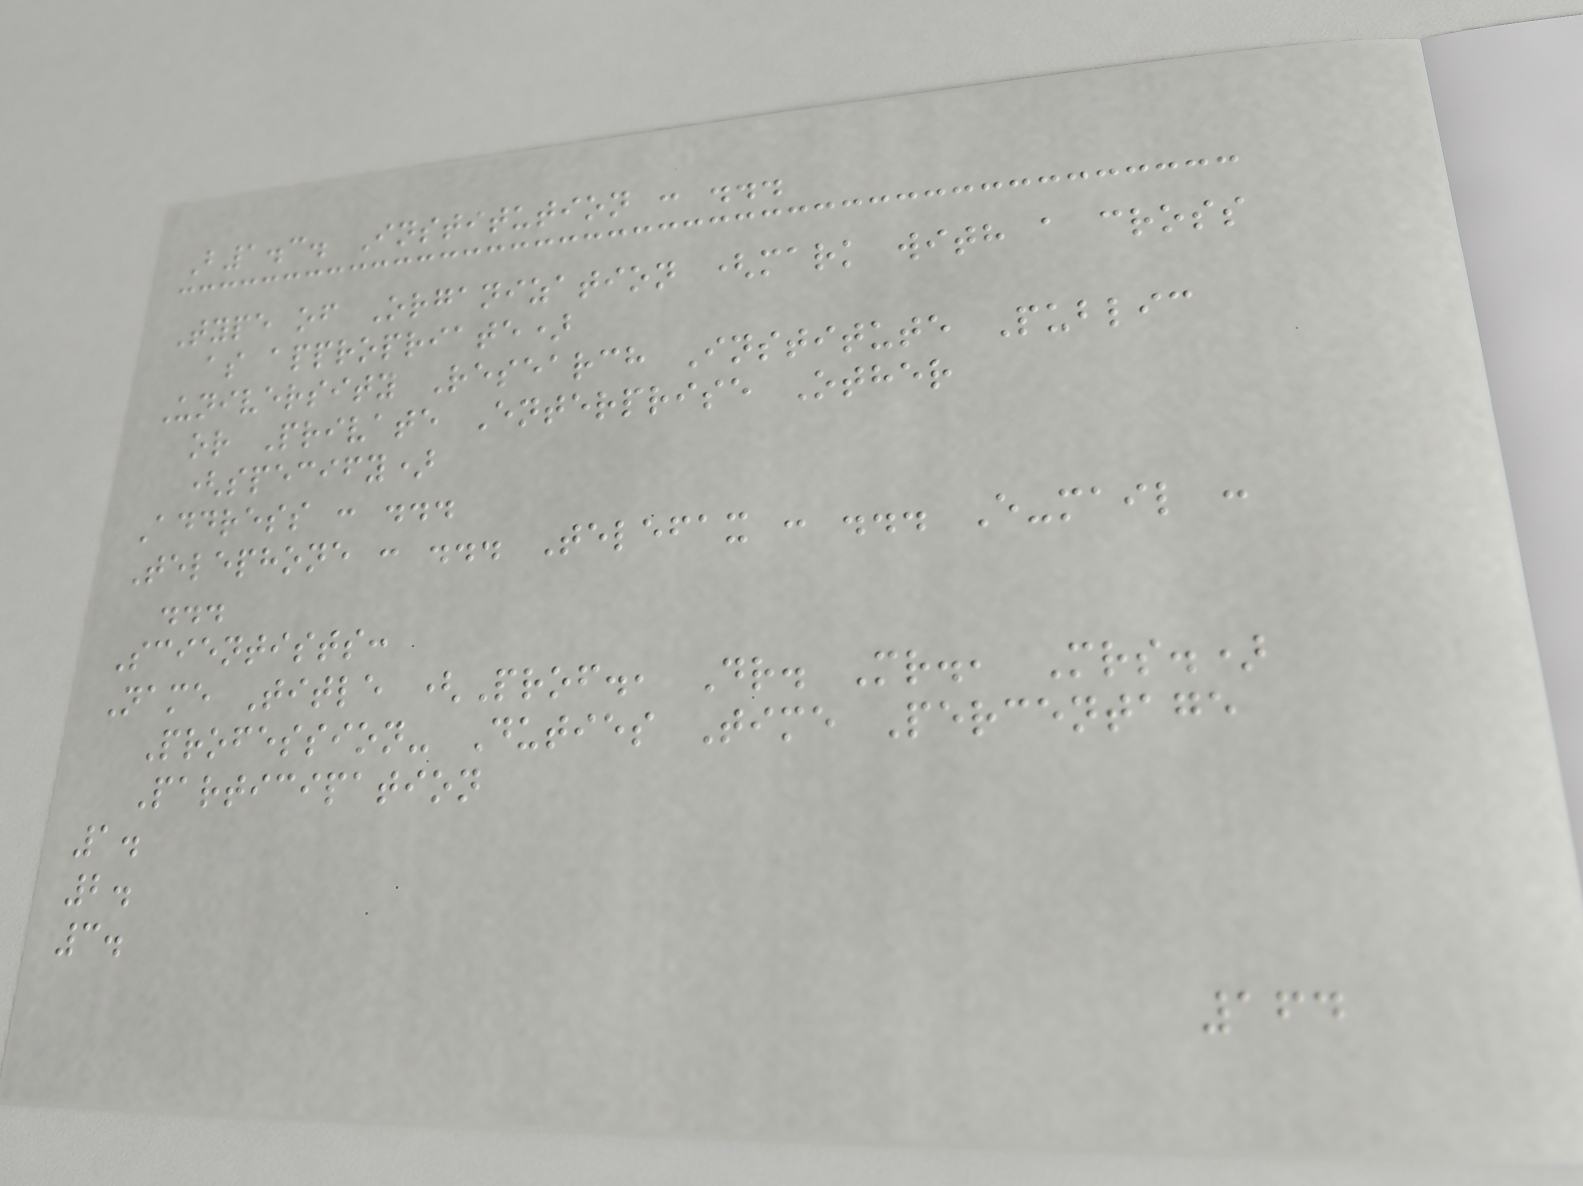B1.3. Institution : ...
Type of Organization (mark with a cross
as appropriate)
University Research Institute Public
or Private Enterprise Other
(specify)
Address : ...
Telephone : ... Telefax : ... E-mail :
...
Scientists:
Name Title (Prof., Dr. Mr., Mrs.)
Profession- Duties Time Percentage
Participation
1.
2.
3.
164
